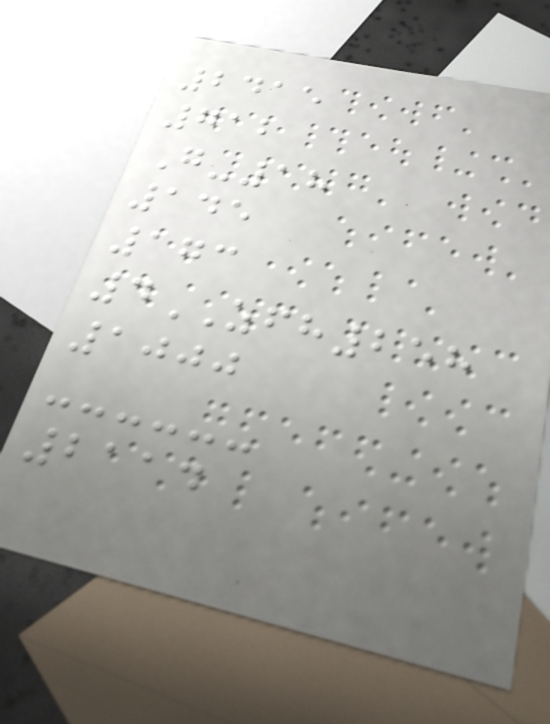2415
712
G-18
145
173
4ZFH258
1000
2114
